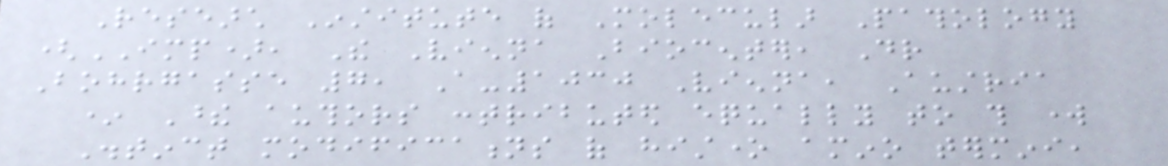Research Institute of Molecular Pathology
(IMP), The Vienna Biocenter, Dr
Bohrgasse 7, A-1030 Vienna, Austria
* These authors contributed equally to this work
Distinct modifications of histone amino termini,
